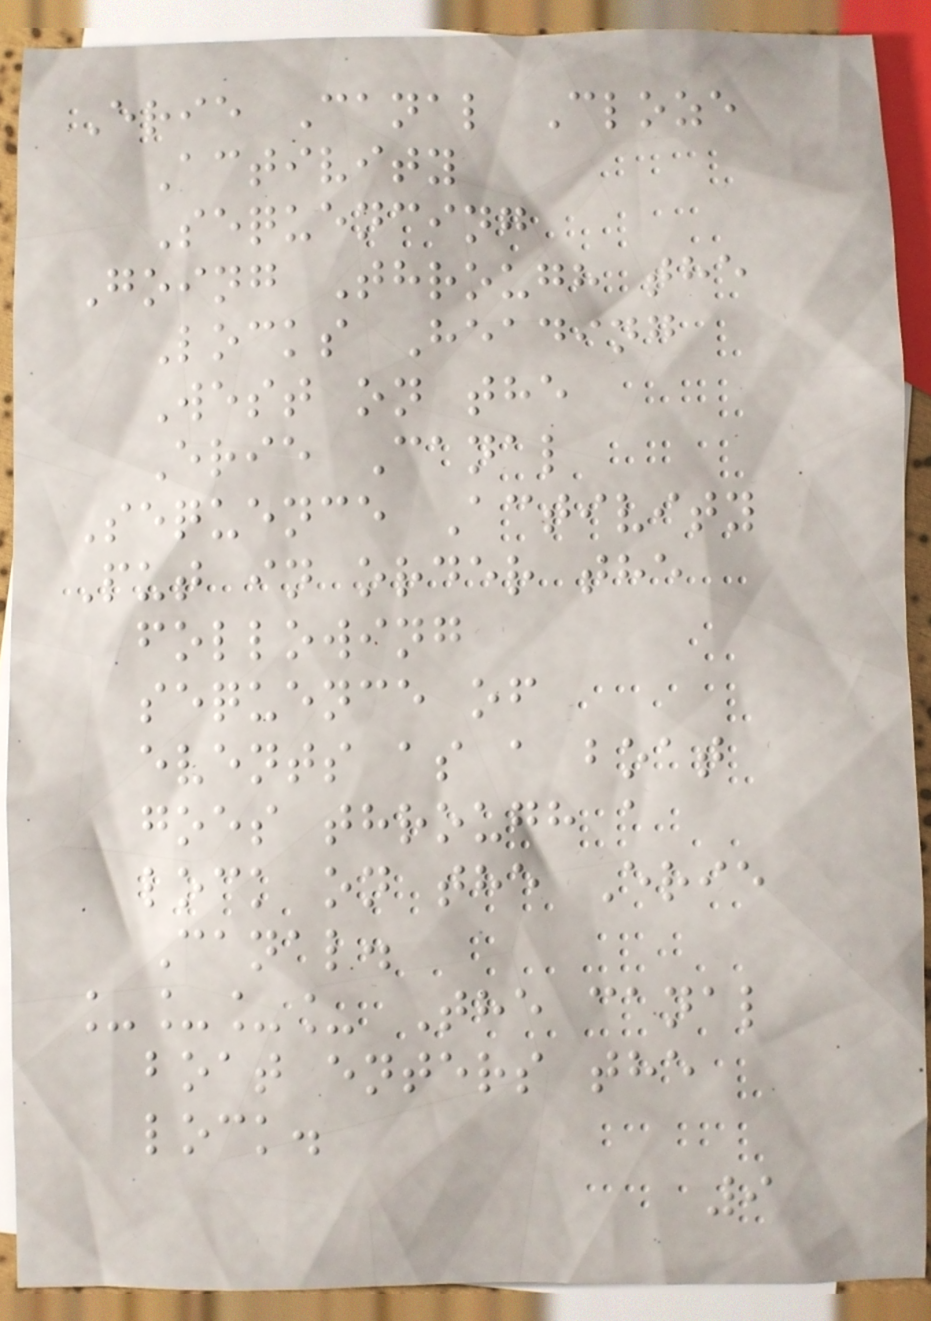Erie Canal Cloze
Activity
Sequencing
Going Through the
Locks Heading
West on the
Erie Canal
Sequence Activity
Put in order the
following
sequence of
events as a boat
goes through a
lock on the Erie
Canal.
____ The canal
boat enters the
lock.
9
